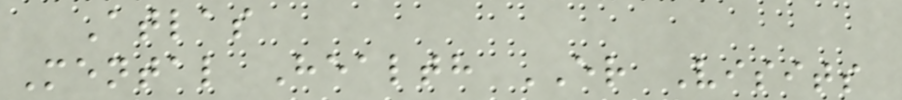Atlas
Mental Health ER Visits
